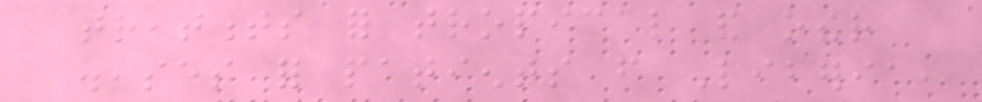treatments for tropical and other
diseases for patients from Liberia,
